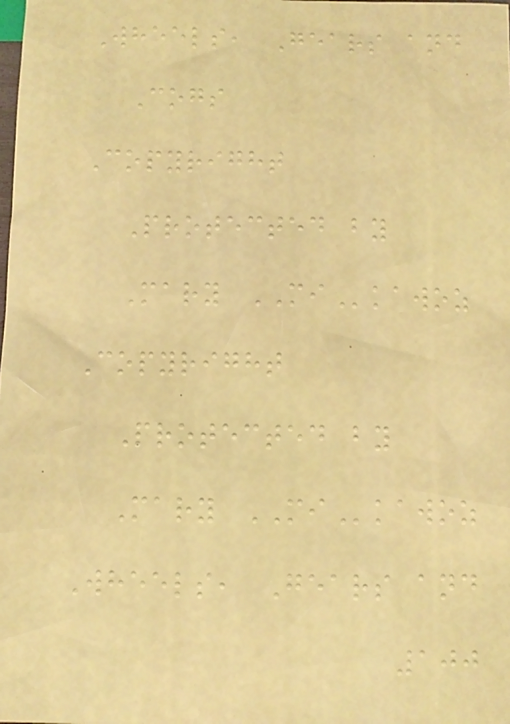Wheels, Gears and
Cogs
Copyright
Protected by
Mary MIkawoz
Copyright
Protected by
Mary MIkawoz
Wheels, Gears and
100
